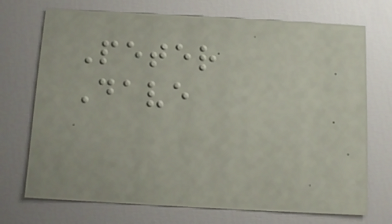Peter
Dave
